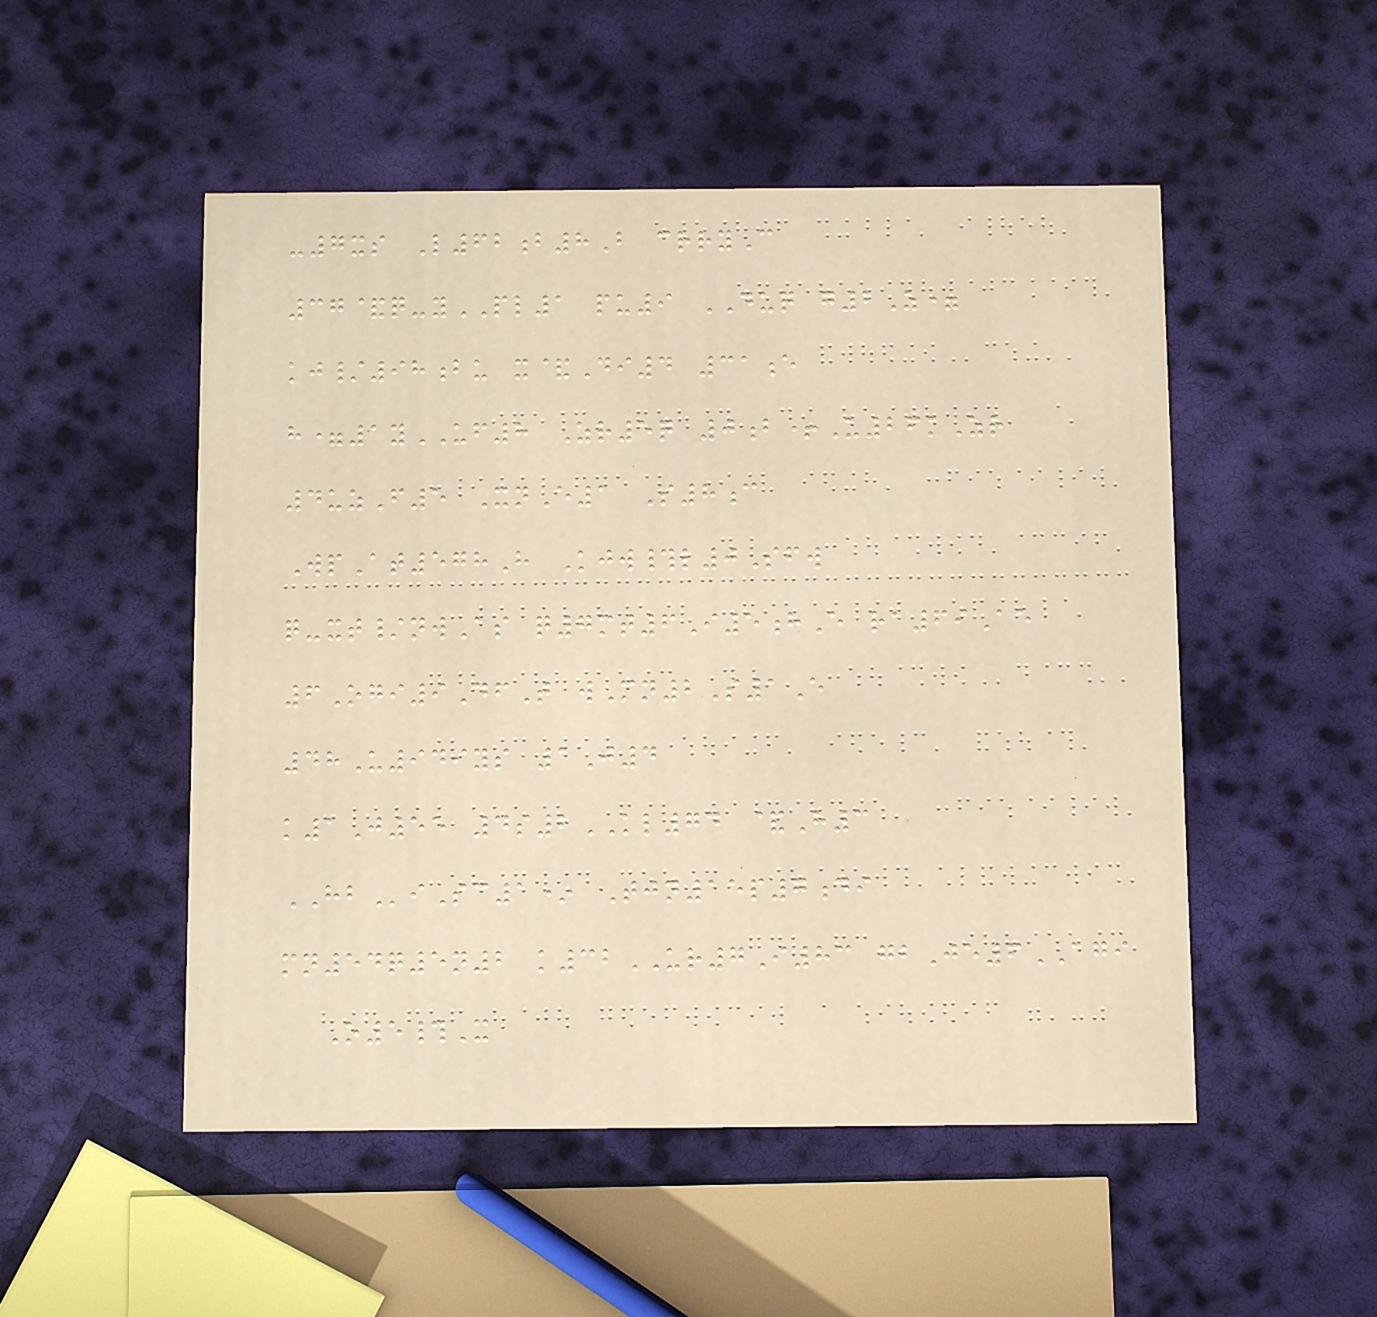-7xs L62b8B crryC
37&q-yPL1 pu9 DUQ g2Z=
kj/98bu x&Di4 31e
h=1yUF8 Zr5q 0b+U26kZr
4uzF5 XnE1 S8c
WpAt578H Kjw#l0Sfw
q-xt/nwAs q7mt6I5hE ra69Ae
6Ogi9DfT wMn2S1E
48U949ys 1J4
k1J55 4s2KL74 &H3
HBiSc1* Tjn15p7di
mn54q5n2 k32UR7I83 gbJe6AGI
O5#X
